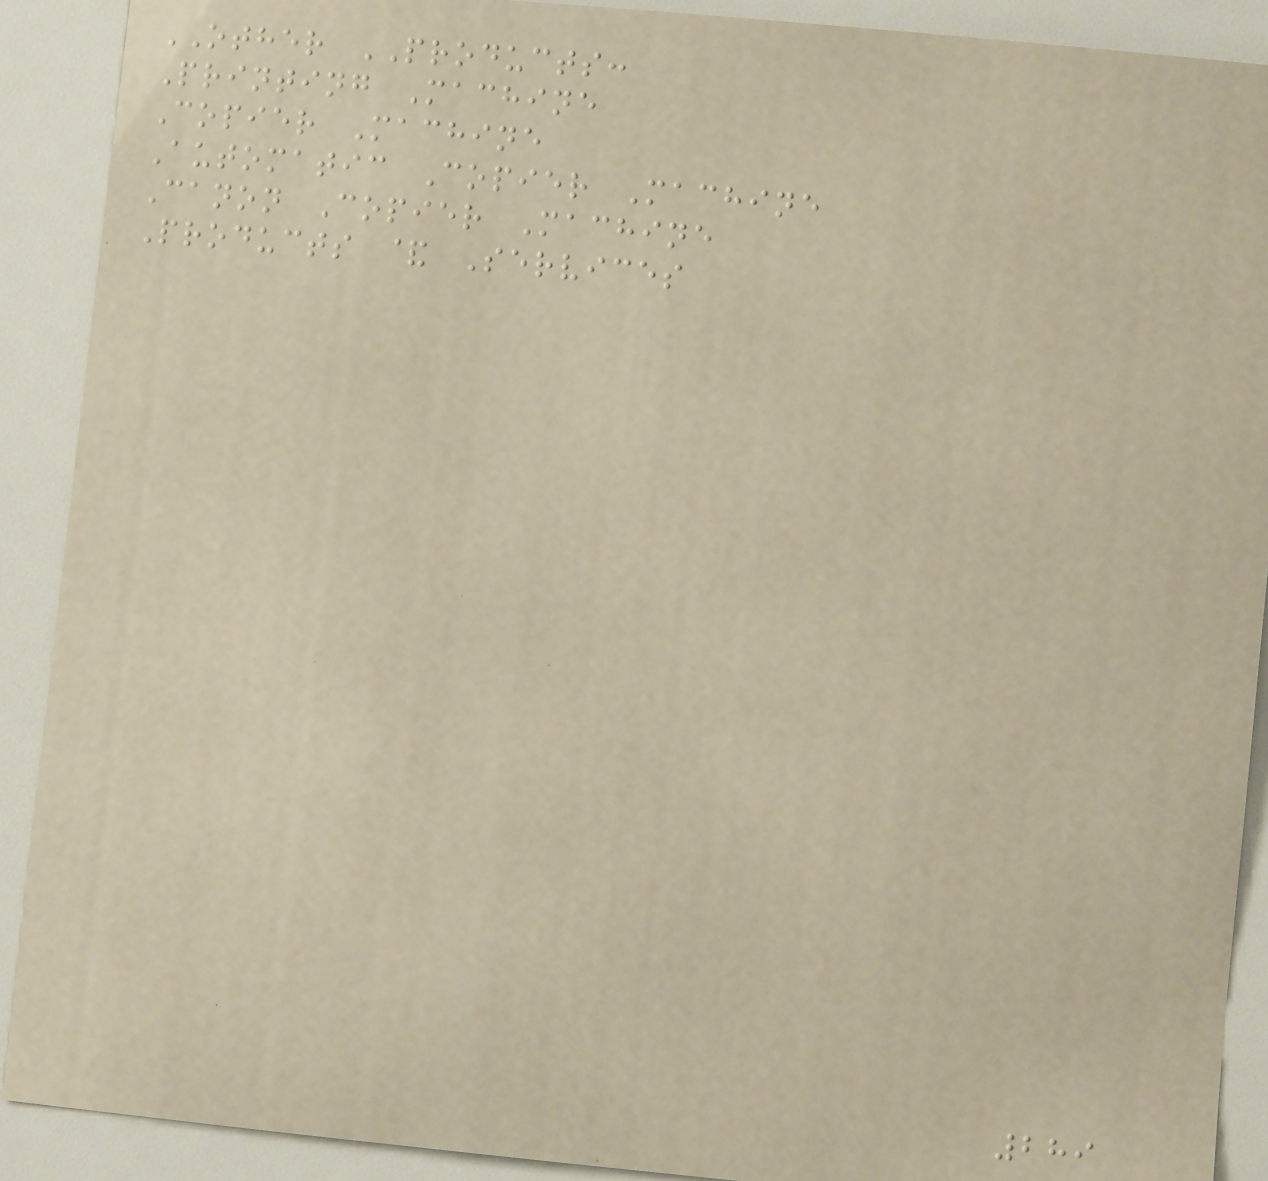OTHER PRODUCTS:
Printing Machine
Copier Machine
Automatic Copier Machine
Canon Copier Machine
Products & Services
289
